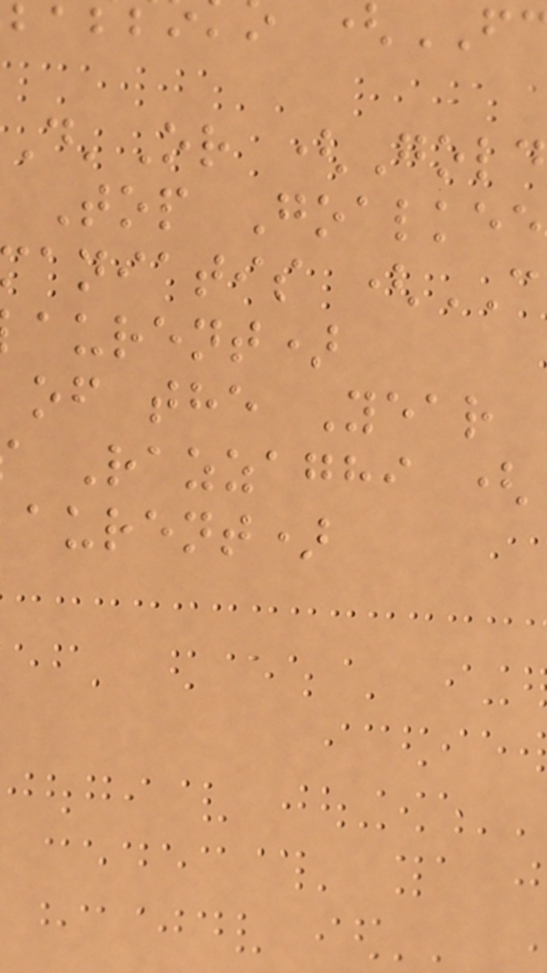D'Or (Gold
Top Goalkee
aniatis (
aurent)
of the Year
Razzaghi (
aurent)
